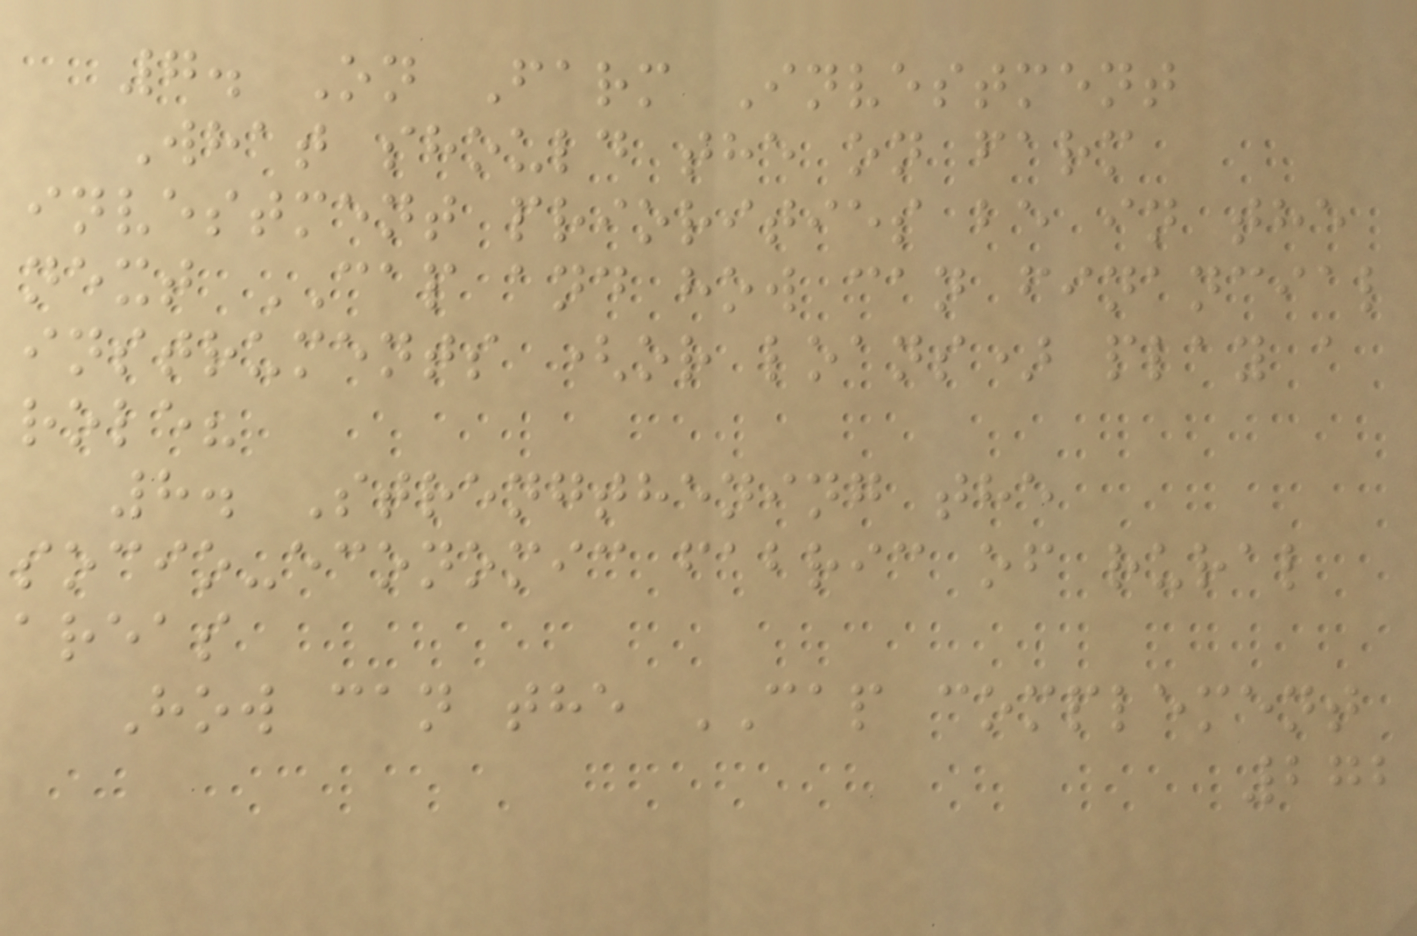7. On Farm Investment
What should the on farm
investment priorities be in the
next CAP and how can financial
instruments (or loans) play a
role?
8. Strengthening the
socio-economic fabric of rural
areas
How can the CAP complement
272
